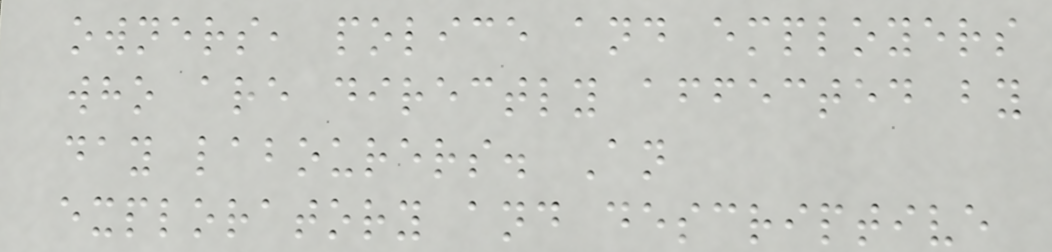owners, police and employers
who are directly affected by
day labourers. An
exploratory and descriptive
